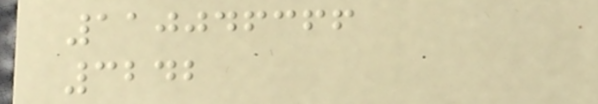110046366
3242
